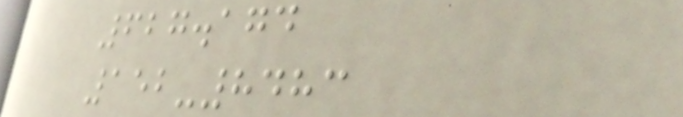627.174
152-8483
